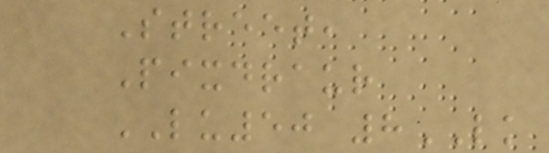Street,
Pixdraur
LU50 8LK
